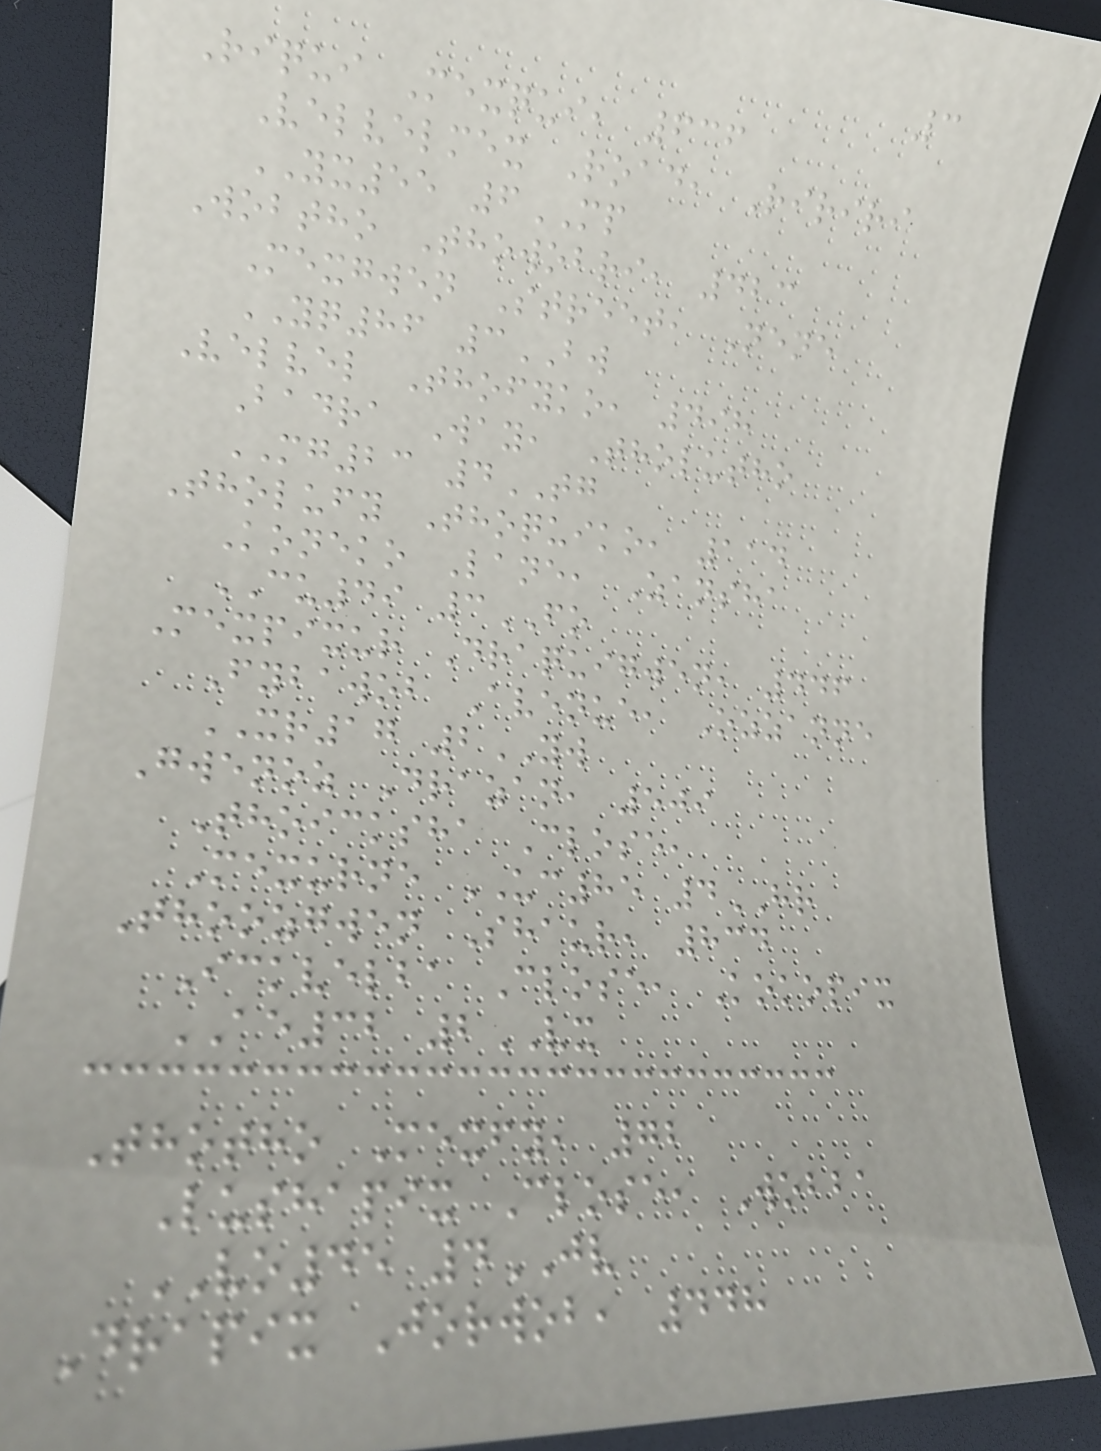3
Riqui Mexqui, 636
Velvelmex Road, Ririri
YX55 6MP
Wobtho Thowobri, 423
Mexgwen Street, Nene
YQ86 3BW
Velvel Thofyko, 498
Badra Way, Tholutho
MG23 4TG
Tholufy Thoquiko, 114
Koneko Lane, Zansha
CU49 3FO
Mexpixur Draquigwen, 446
Fybawob Avenue, Ozzanne
XR17 2YW
Gwenoz Drazan, 509
Thoicksha Close,
Mexurne UC85 4HR
Thoozgwen Shaur, 834
Ickvelba Close, Kokopix
AE32 2VX
Thotho Mexfy, 72
Lushapix Close, Wobba
VO45 4JV
Drapix Jorwob, 448
